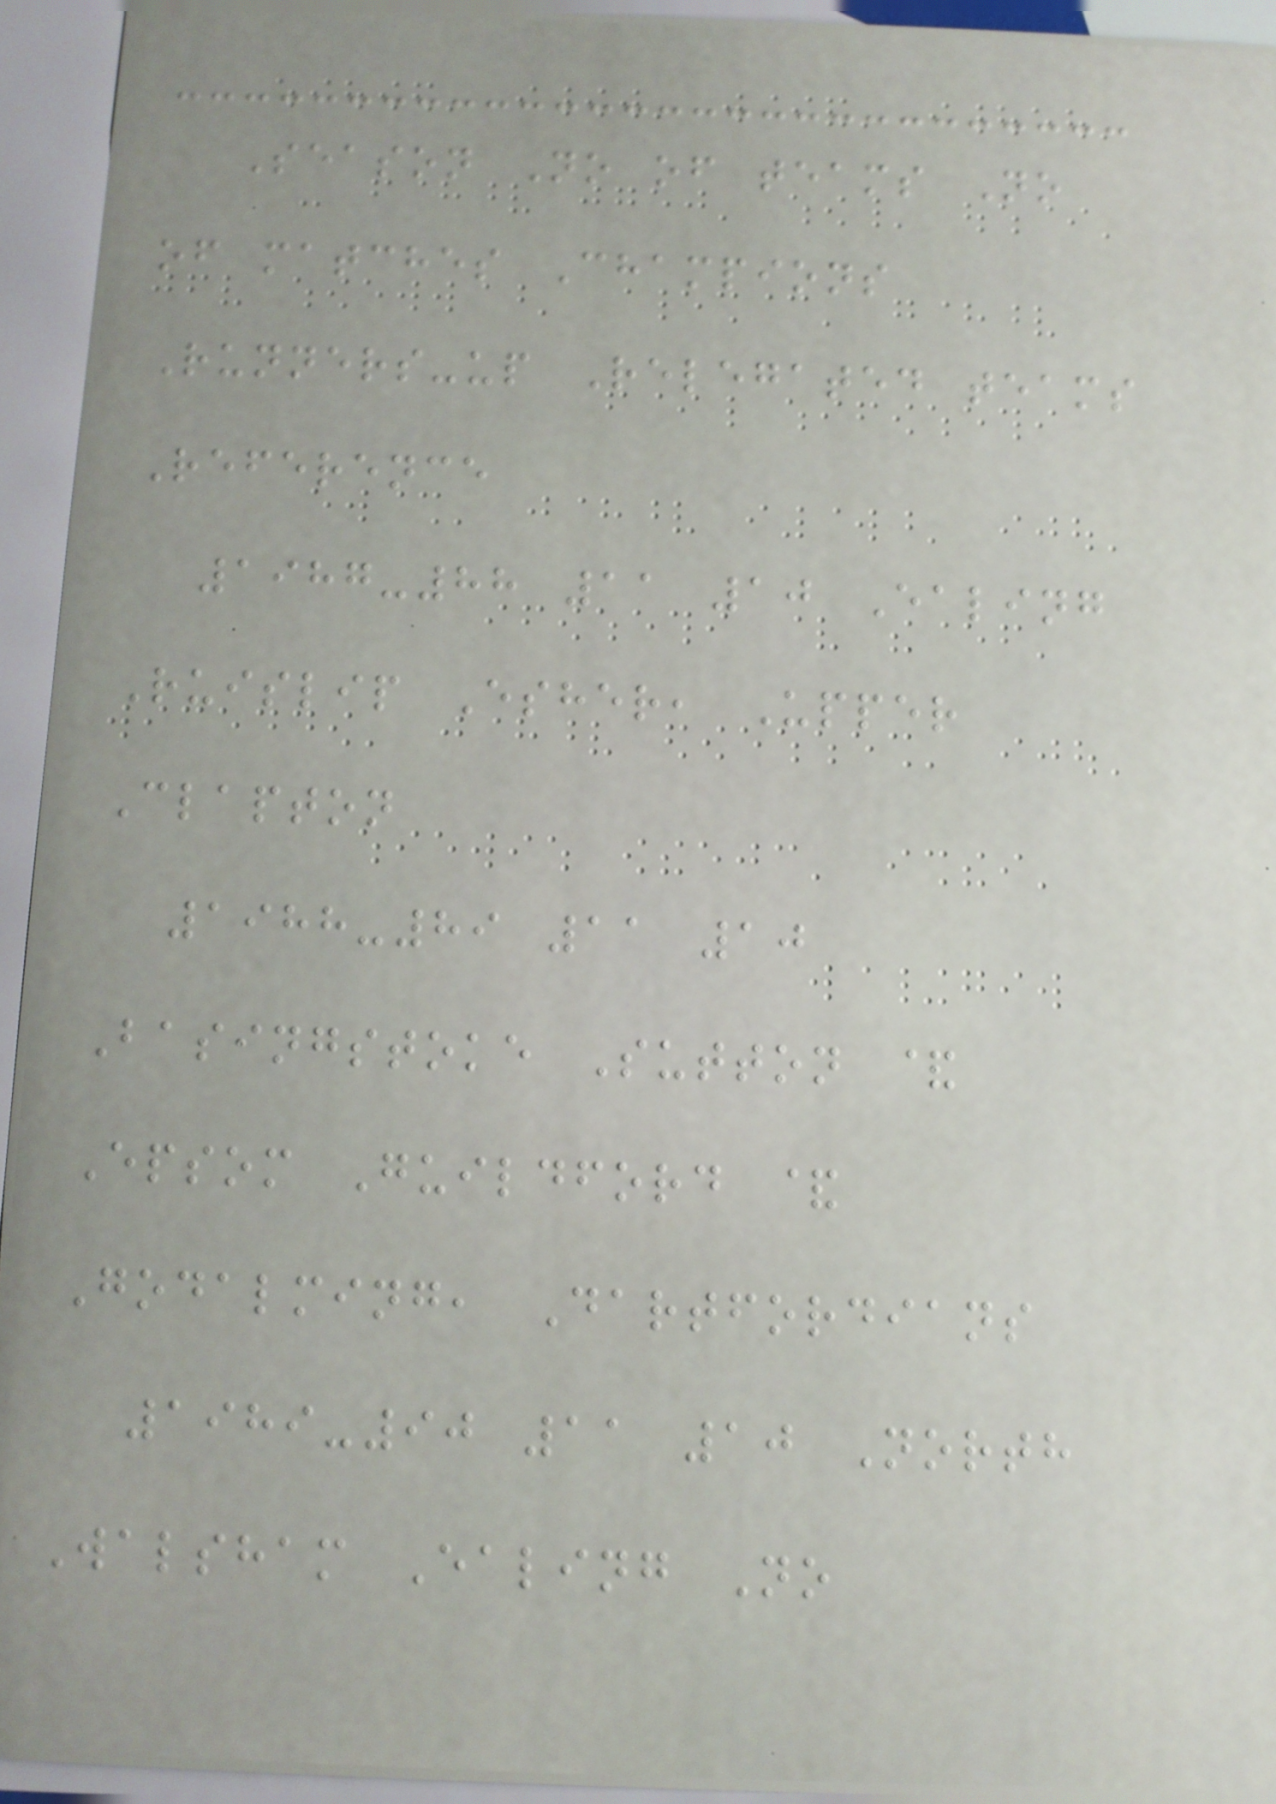Season No of teams No
of matches Champions
Runners-up Relegated teams
Reference
1987-88 11 10 Ealing
Ruislip Esher, Upper
Clapton
1988-89 11 10
Basingstoke Sutton &
Epsom Guildford &
Godalming, Dartfordians
1989-90 11 10 North
Walsham Ealing No
